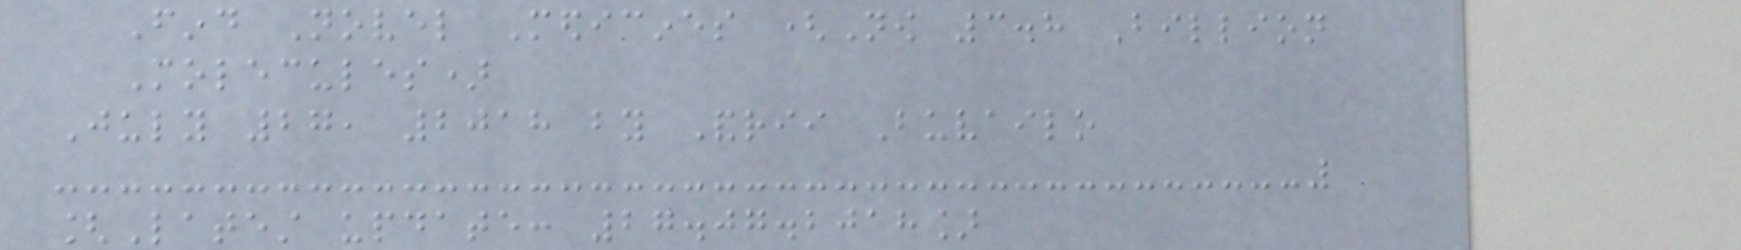Find Novel Medicines (Now 3.8 Billion
Molecules)
July 27, 2018 by Andrii Buvailo
[Latest update: 27.07.2018]
